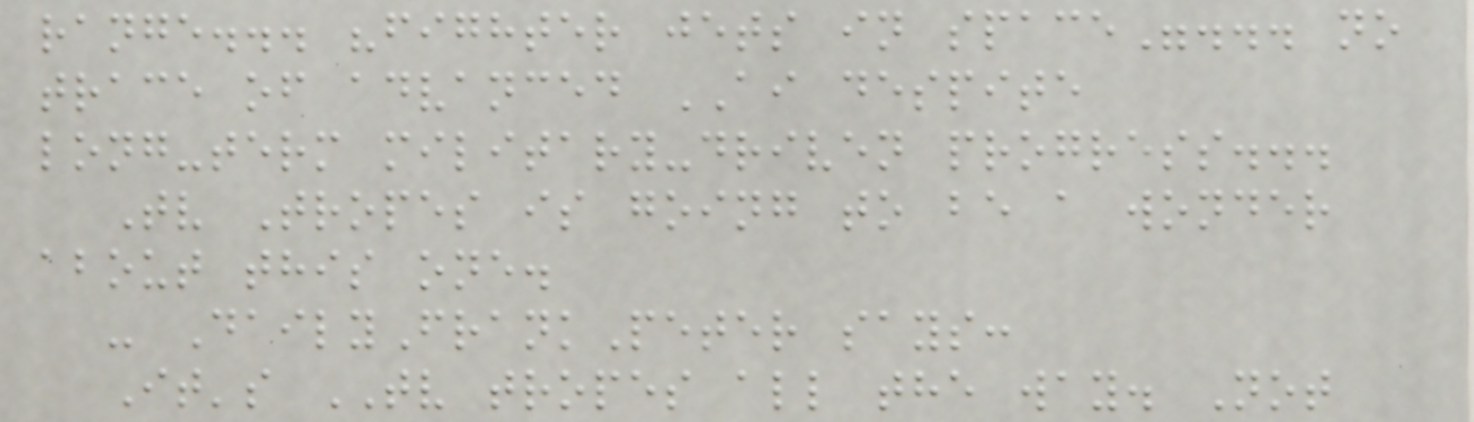range... "fighter jets in space"... no
trace of advanced AI despite
long-term military-driven progress...
Tv Tropes is going to be a wonder
about this one.
- DailyFrankPeter says:
It's TV tropes all the way. Not
